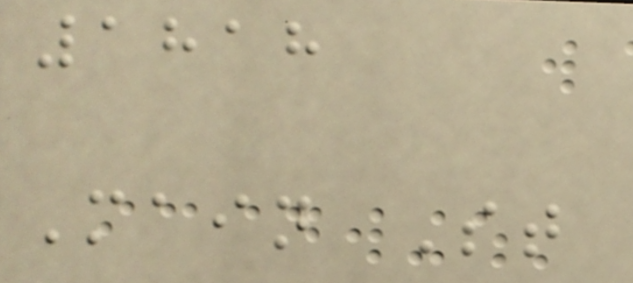1818
Main St
